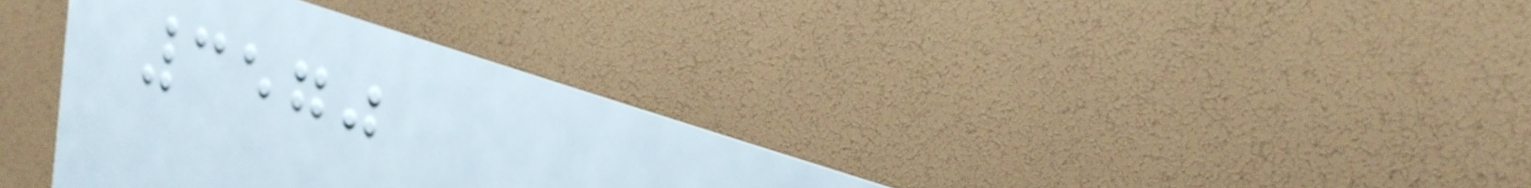3570
